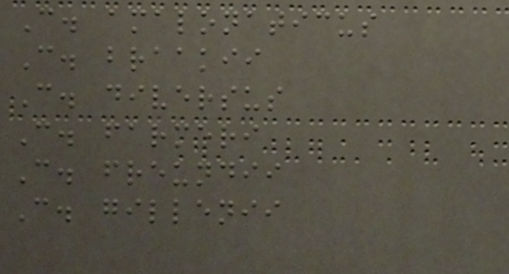C. amalonaticus
C. braakii
C. diversus
C. farmeri
C. freundii
C. gillenii
